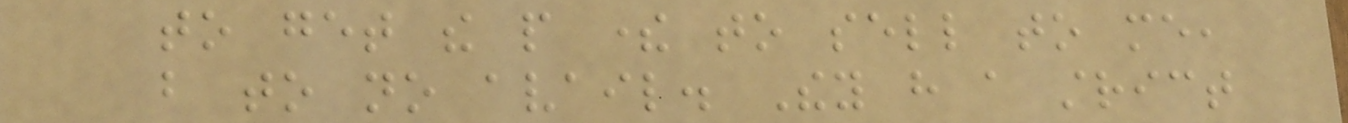to get the people there to sell to me,
but to no avail. They have a strict
